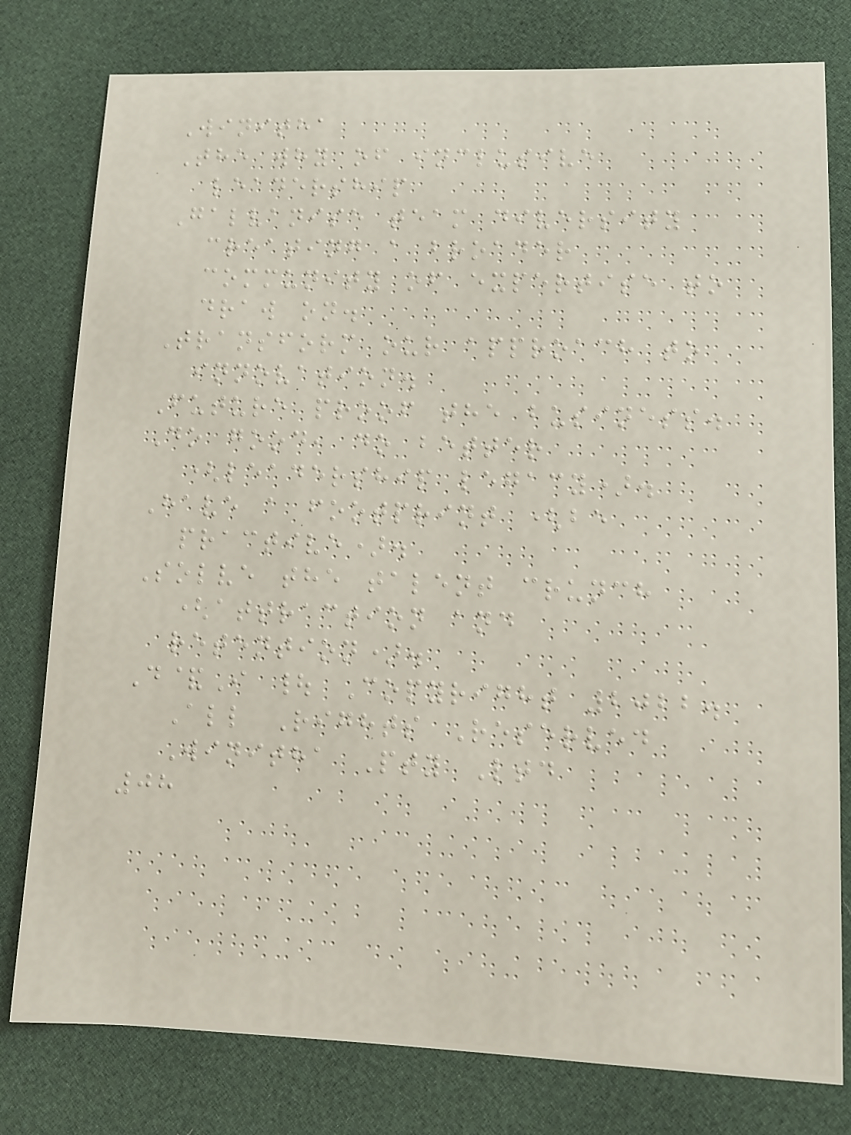Winitha
The why of inclusive
leadership
Galvanise team diversity
creating a broader
community of expertise to
draw on.
Transform our approach to
innovation.
Future proof the business.
Do good, do better
(leadership legacy).
Have a footprint (be
practive).
Solve the talent crunch
(attraction and
retention).
D&I | Copyright 2022.
All Rights Reserved
Winitha Pty Ltd
08
